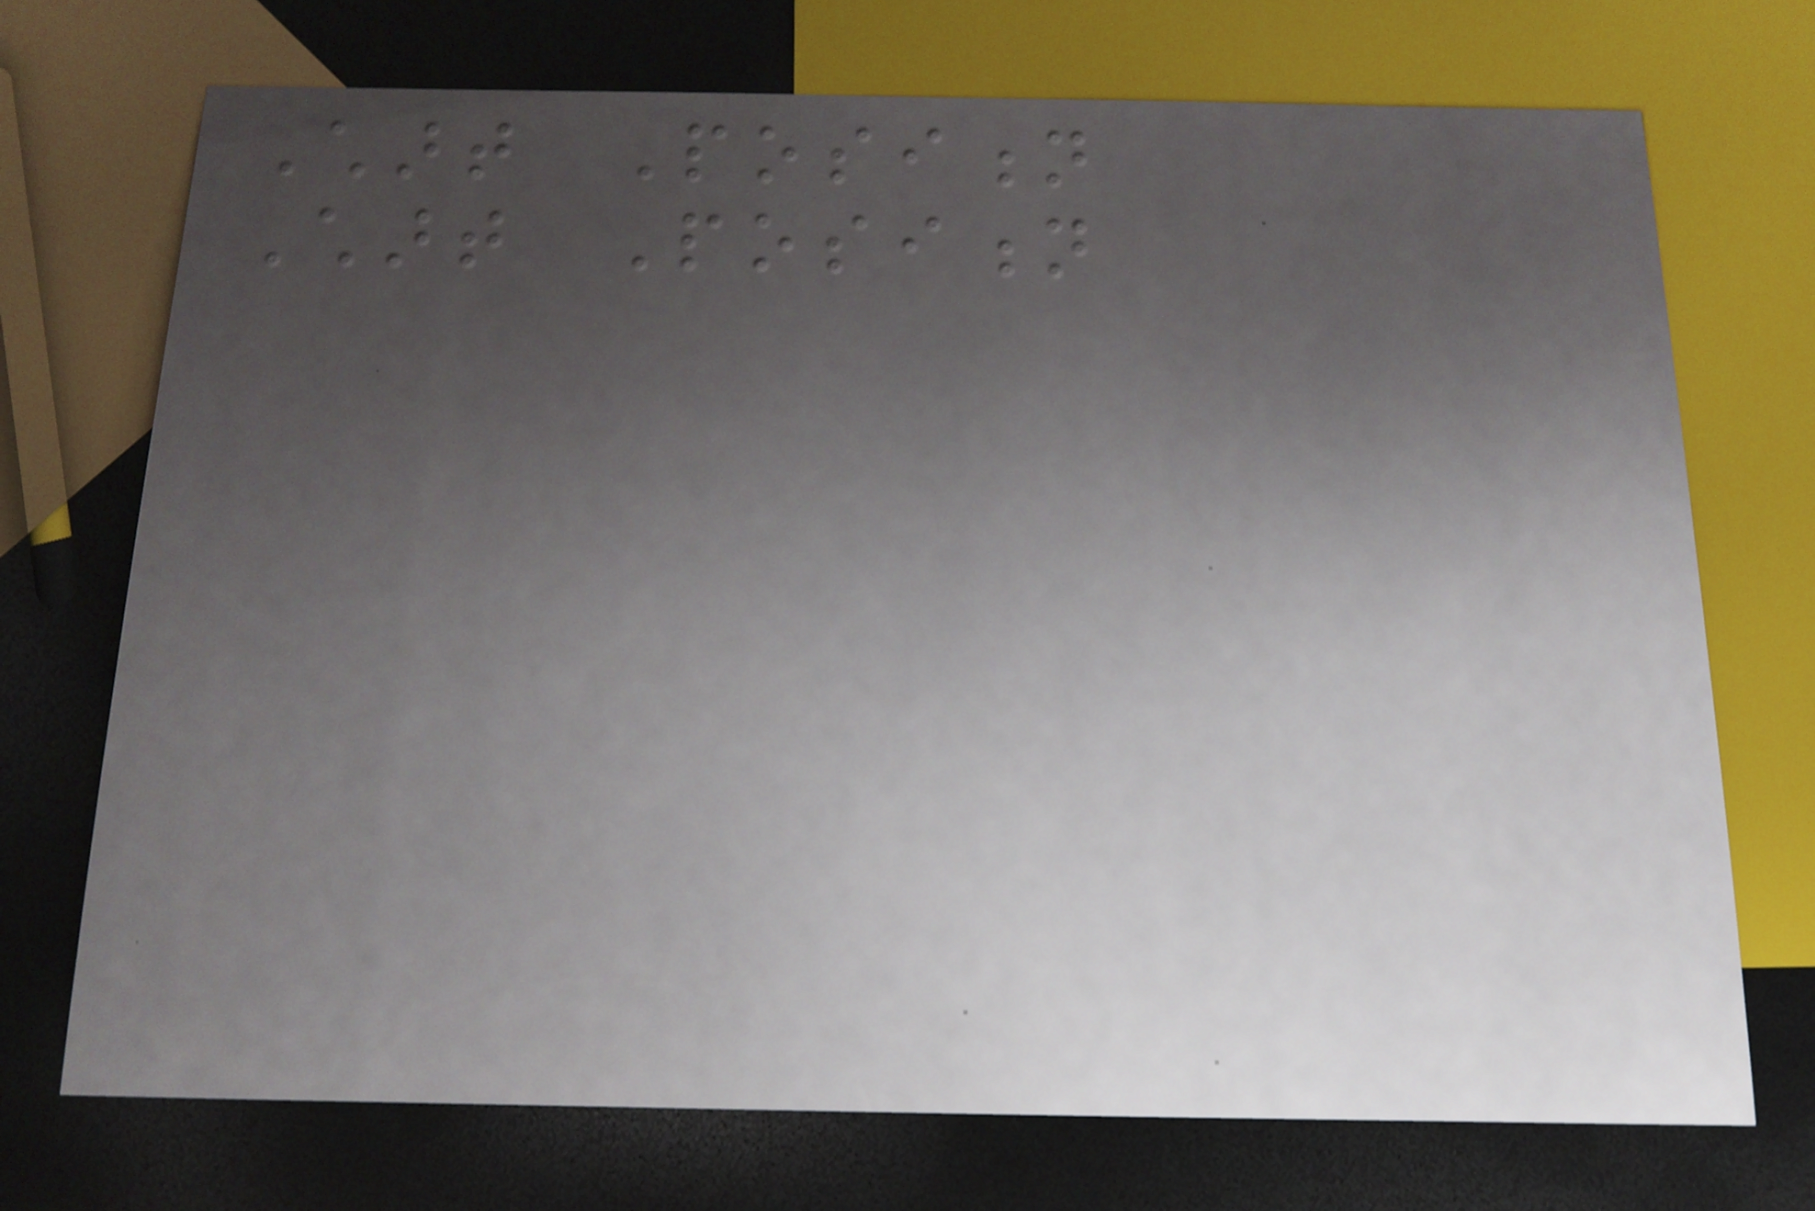Chart Position
Chart Position
